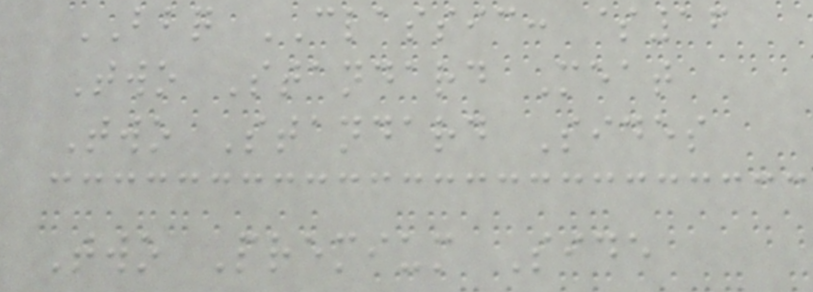BBQ CLASSIC: $16
Two Standard Meat
Two Standard Sides
Two Premium Side
